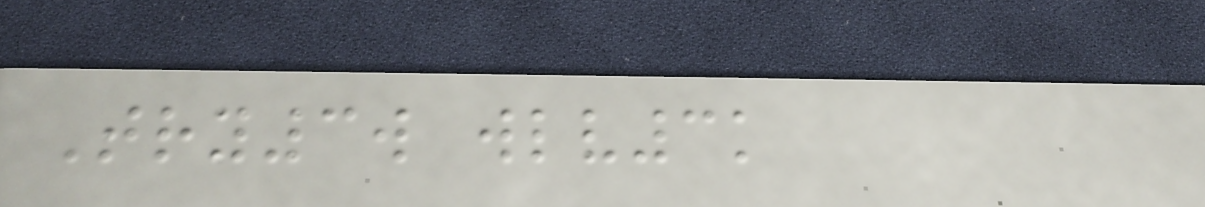Try3w wlv3k
